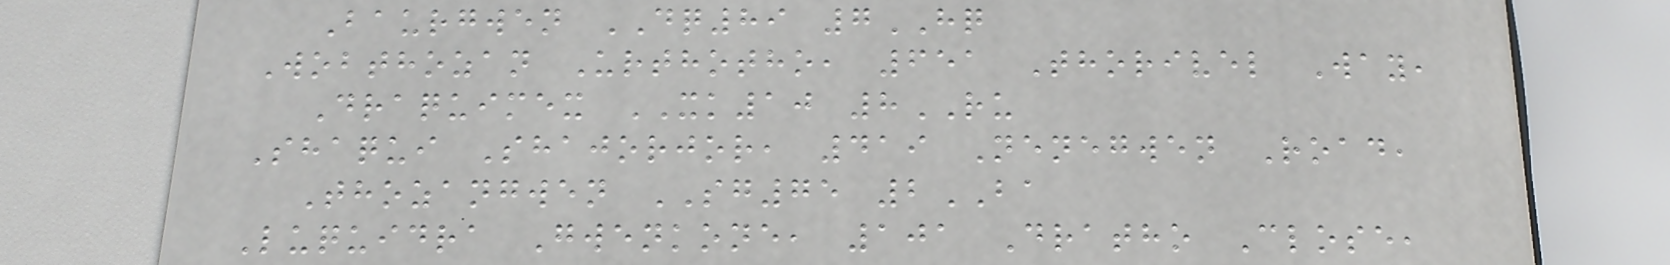Baurgwen DQ89 7HQ
Wobthozan Urthotho, 651 Thorivel Way,
Draquimex XK10 8RU
Shaqui Shajorjor, 419 Nenegwen Road,
Thozangwen SG75 2BA
Luquidra Gwenkone, 101 Dratho Close,
